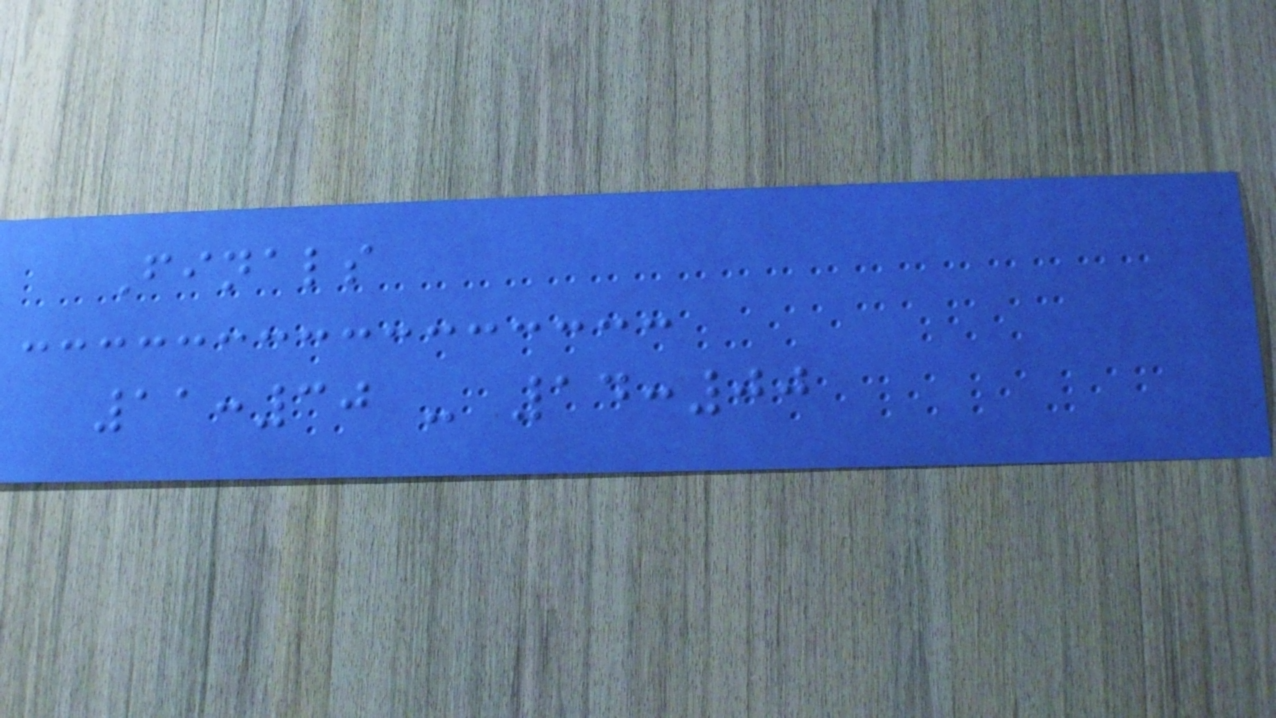Finals
11:30 - 14:00
